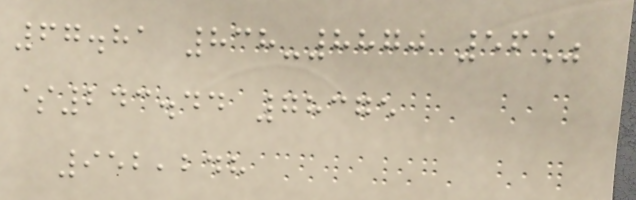67.81 838-8870 56%
$243.44 78375
952,248
